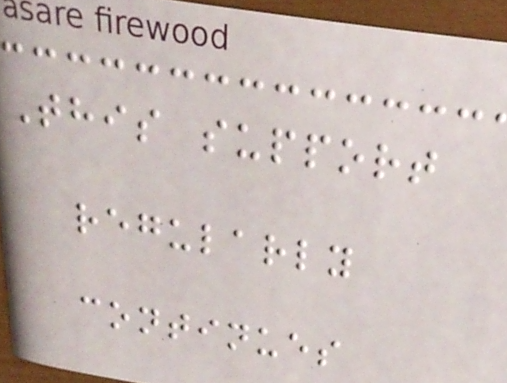This support
regularly
continues
